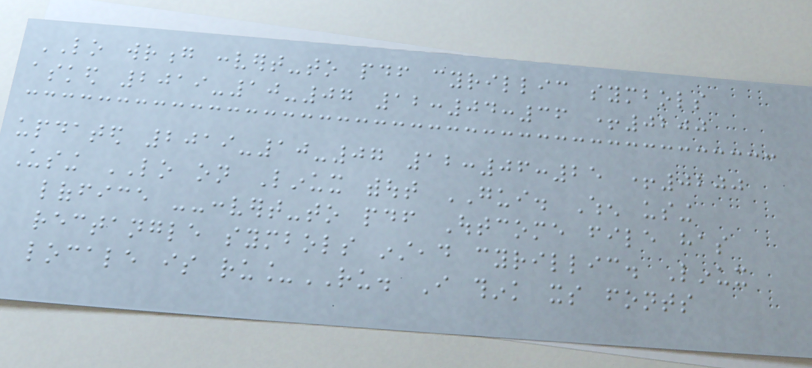LO wrong convert-to pdf cyrillic symbols
asked 2019-10-07 12:04:36 +0200
updated 2019-10-07 12:06:25 +0200
Using LO on Linux without GUI. When using
loffice --convert-to pdf Outcome file has
rectangle symbols instead cyrillic. Linux
locale is ru_RU. I think its fonts
